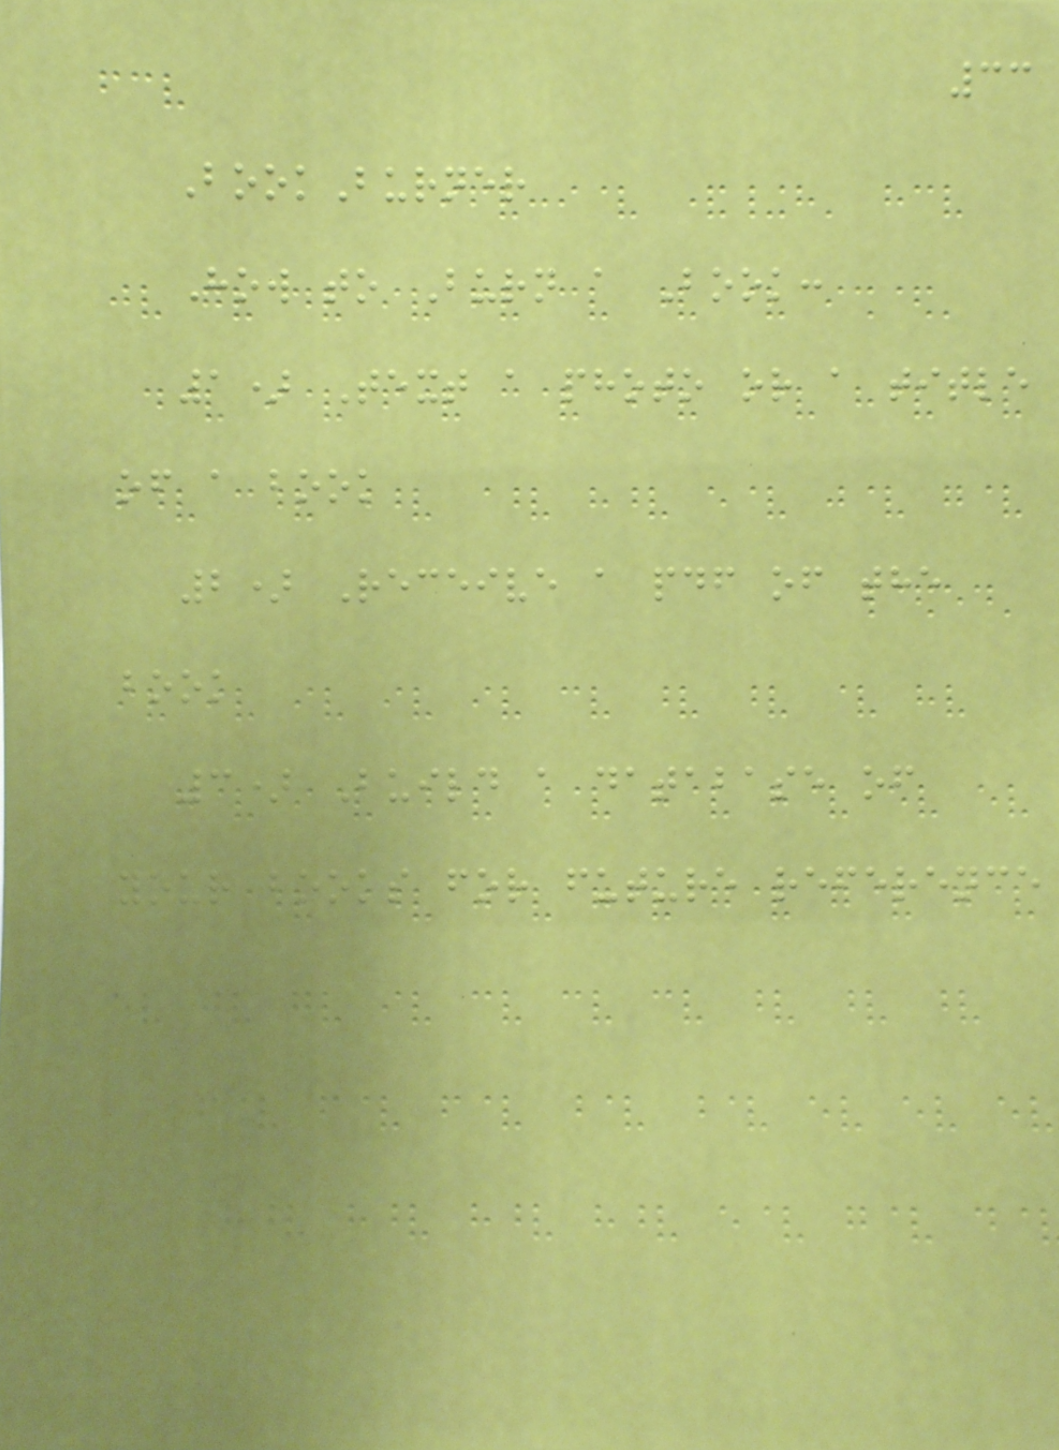33
BookBurner
How to Burn a Book:
1) Text a photo or a title
of a book
2) Receive a pdf of the
book
3) Build a database of
your books for future reference
